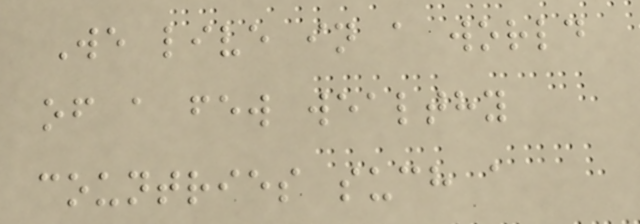We live in a world
of a few wealthy
countries such a
